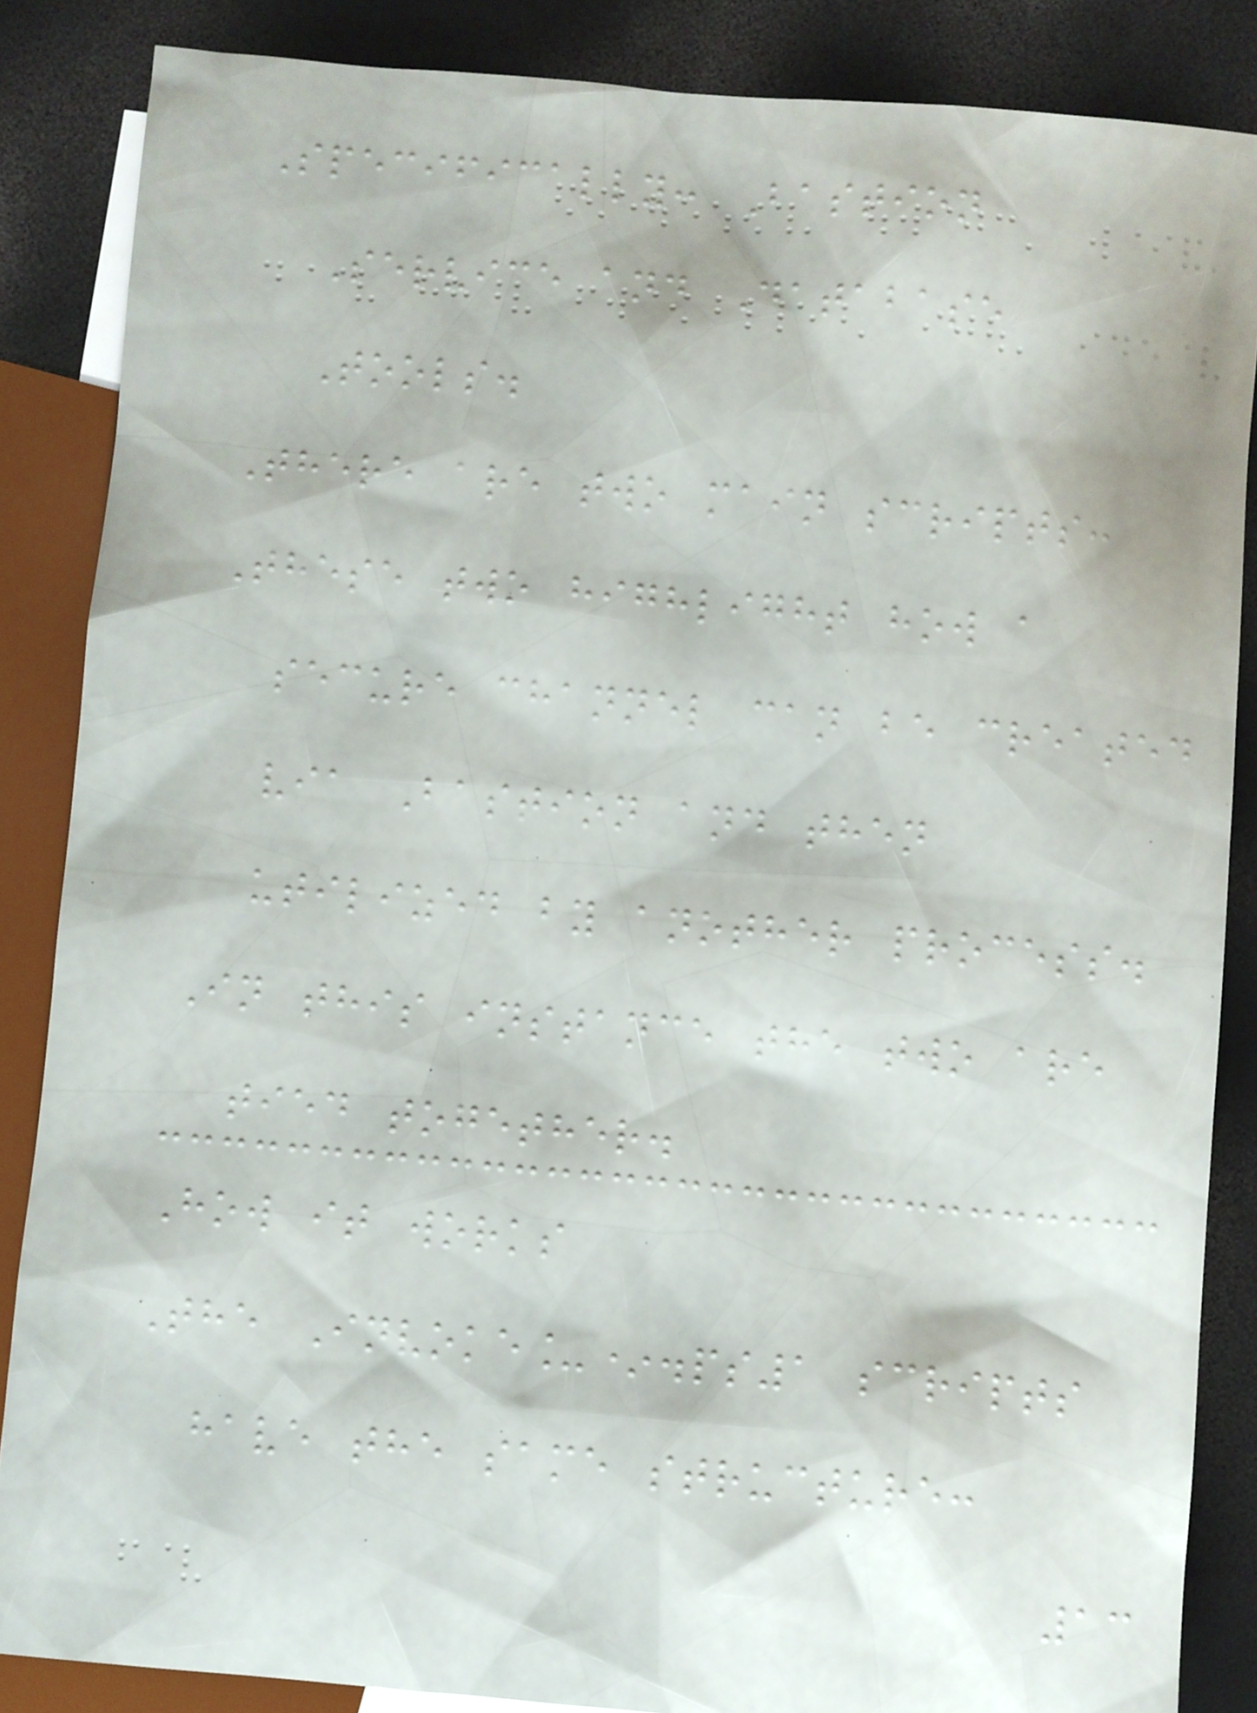Specifically: Bastion
Service and Database
Tools.
There are two main scripts:
These two highlight how a
secure channel can be created
via Bastion and then
utilized by another process.
In this instance the two are
tied together.
How it works
The Invoke_*.ps1 scripts
have the same structure:
13
